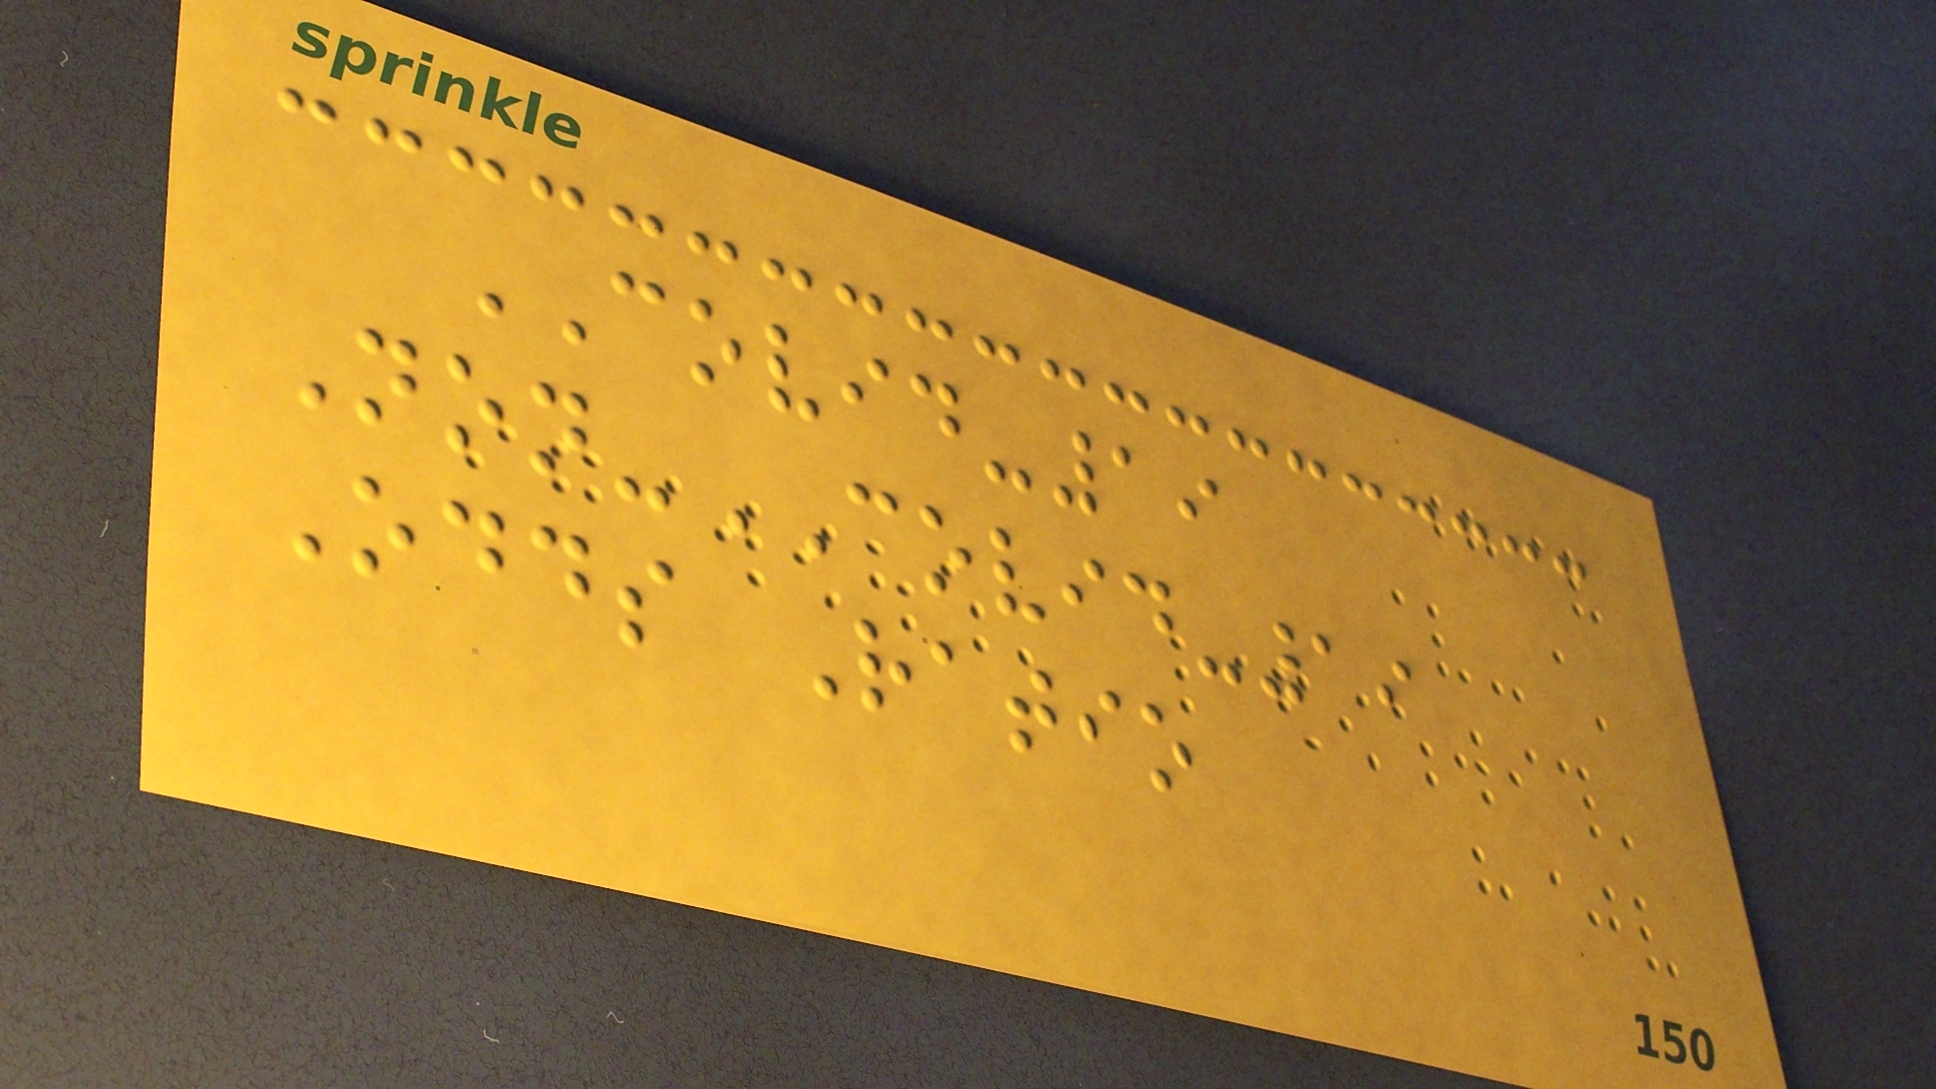COVID-19
Non-COVID-19
Odds Ratio
